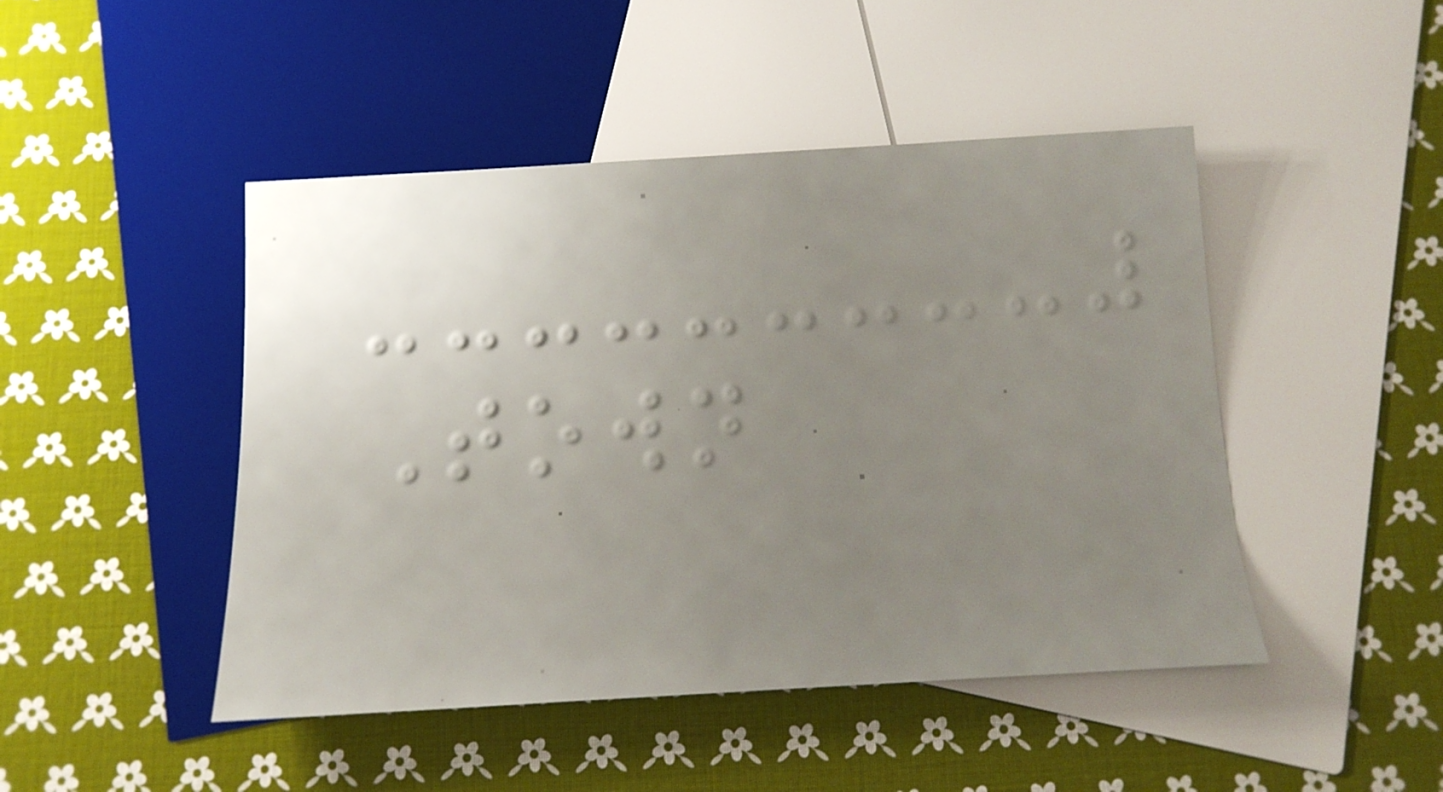Town
